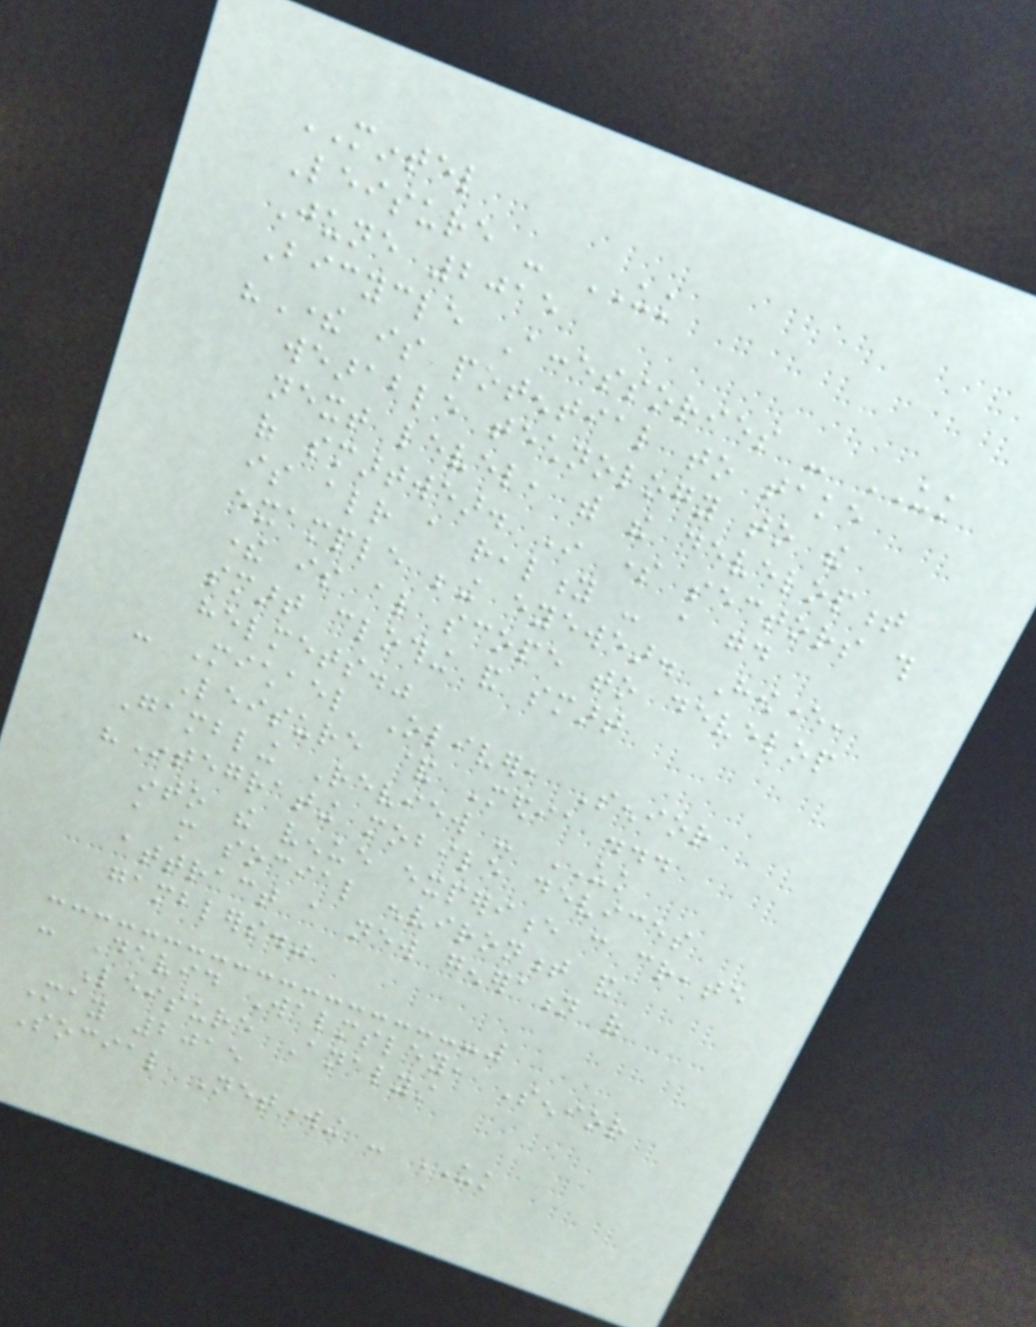MINTEL
Leisure - UK
June 2015
Bicycle Accessories - UK
"There is potential to take
wearable technology to the
next level, with the development
of smartwear. In some sectors this
is already a reality - a good
example being eyewear. However,
there is also scope to develop
smart clothing and smart
helmets."
- Michael Oliver, Senior
Leisure & Media ...
Gambling Review - UK
"Integrating mobile devices
into the venue experience can create
a more social environment and
attract a new generation of
gamblers."
- David Walmsley, Senior
Leisure Analyst
May 2015
Social Networking - UK
